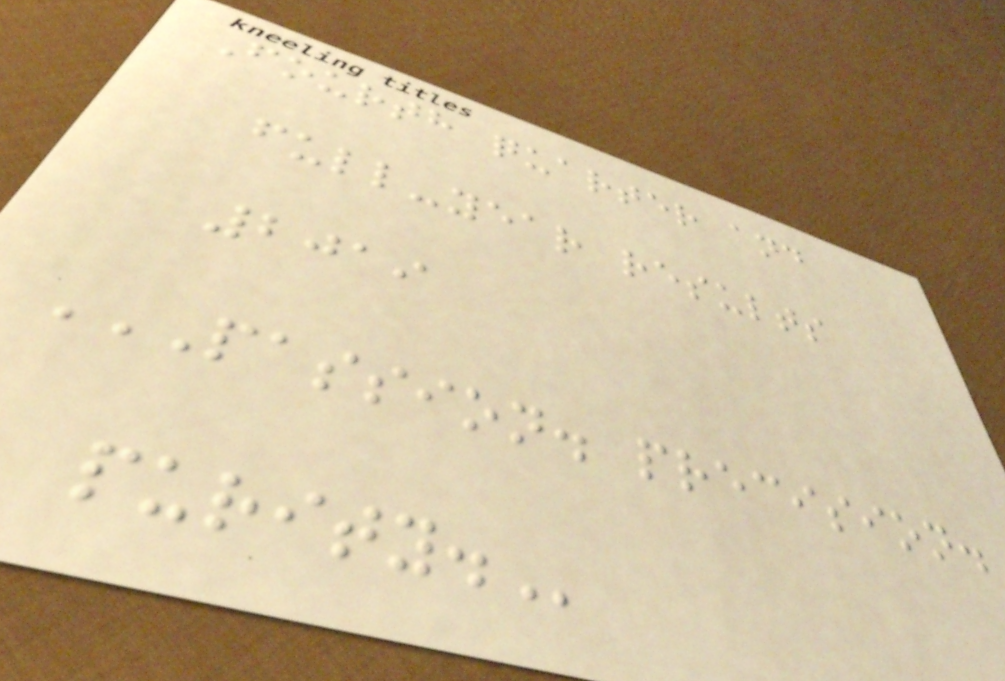Fourth quarter and
full-year results
2019
PASSION. PRECISION.
PURITY.
